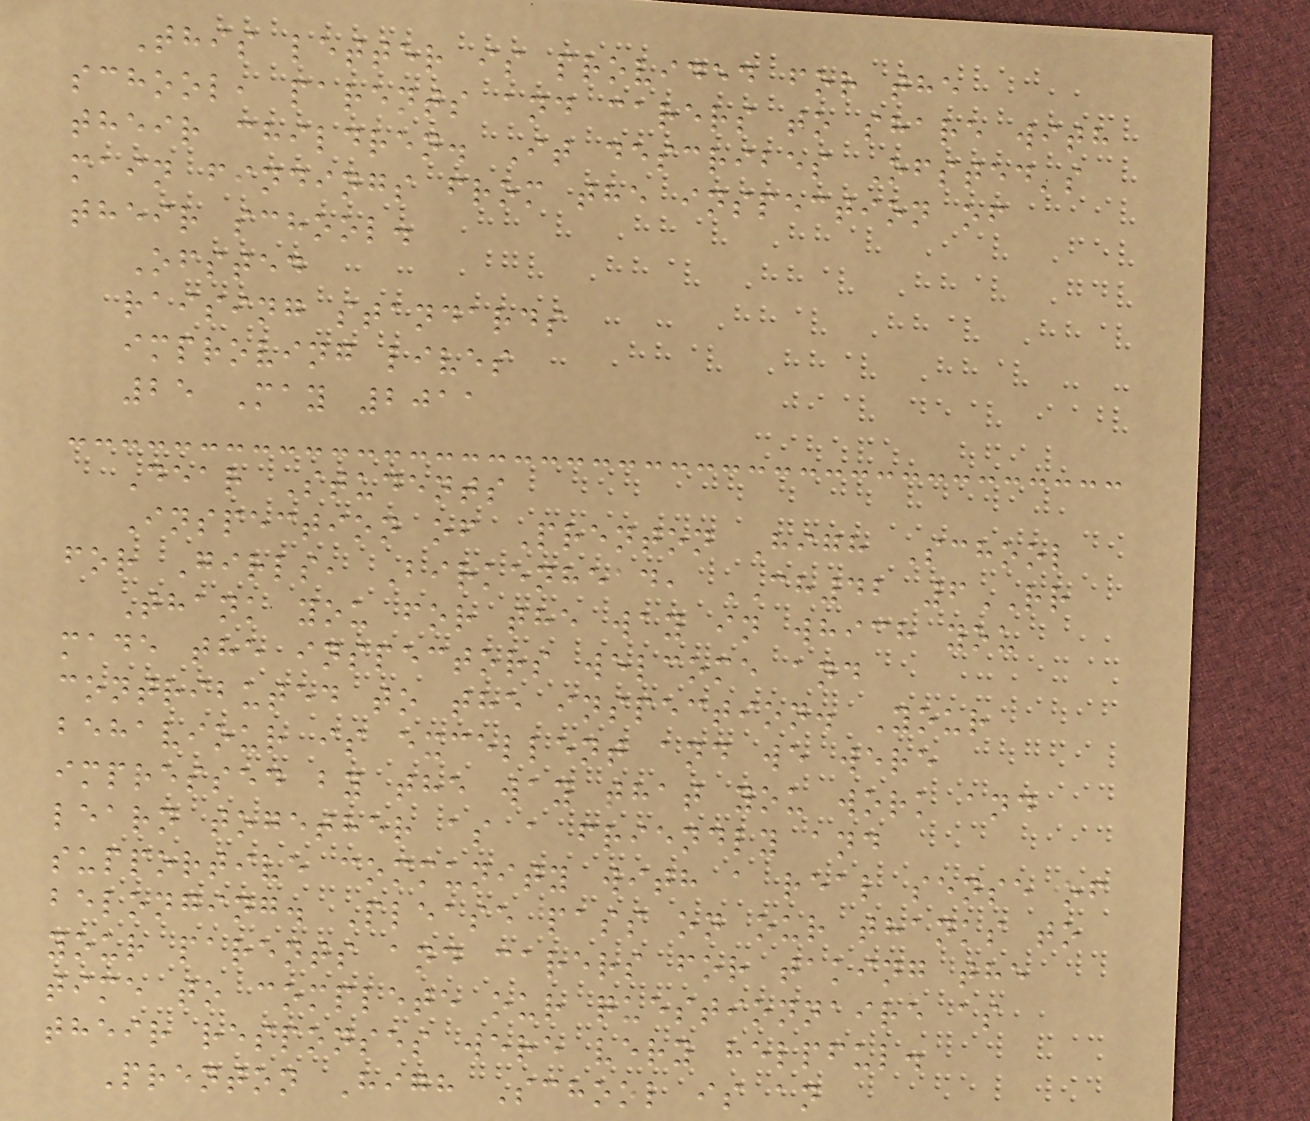This letter is provided for the
school, parents and carers to share with
their children. It describes Ofsted's
main findings from the inspection of
their school.
Ofsted
raising standards
improving lives
25 May 2011
Dear Students
Inspection of Prenton High School
for Girls, Birkenhead, CH42 6RR
Thank you for the way in which you
made the inspectors welcome and
contributed to the inspection. Your
behaviour is excellent and we were
impressed by the way that you work and
learn together as a friendly and
supportive community with a real sense of
belonging. Please pass on our thanks to
your parents and carers for taking the
time to complete our questionnaire as
their responses were very helpful.
Prenton High School is an
